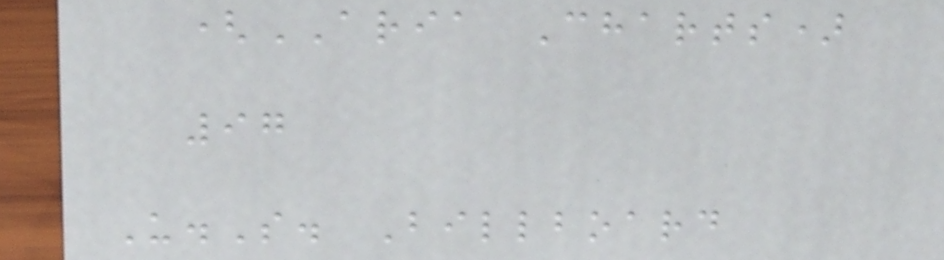(ARIA Charts)
97
U.S. Billboard
